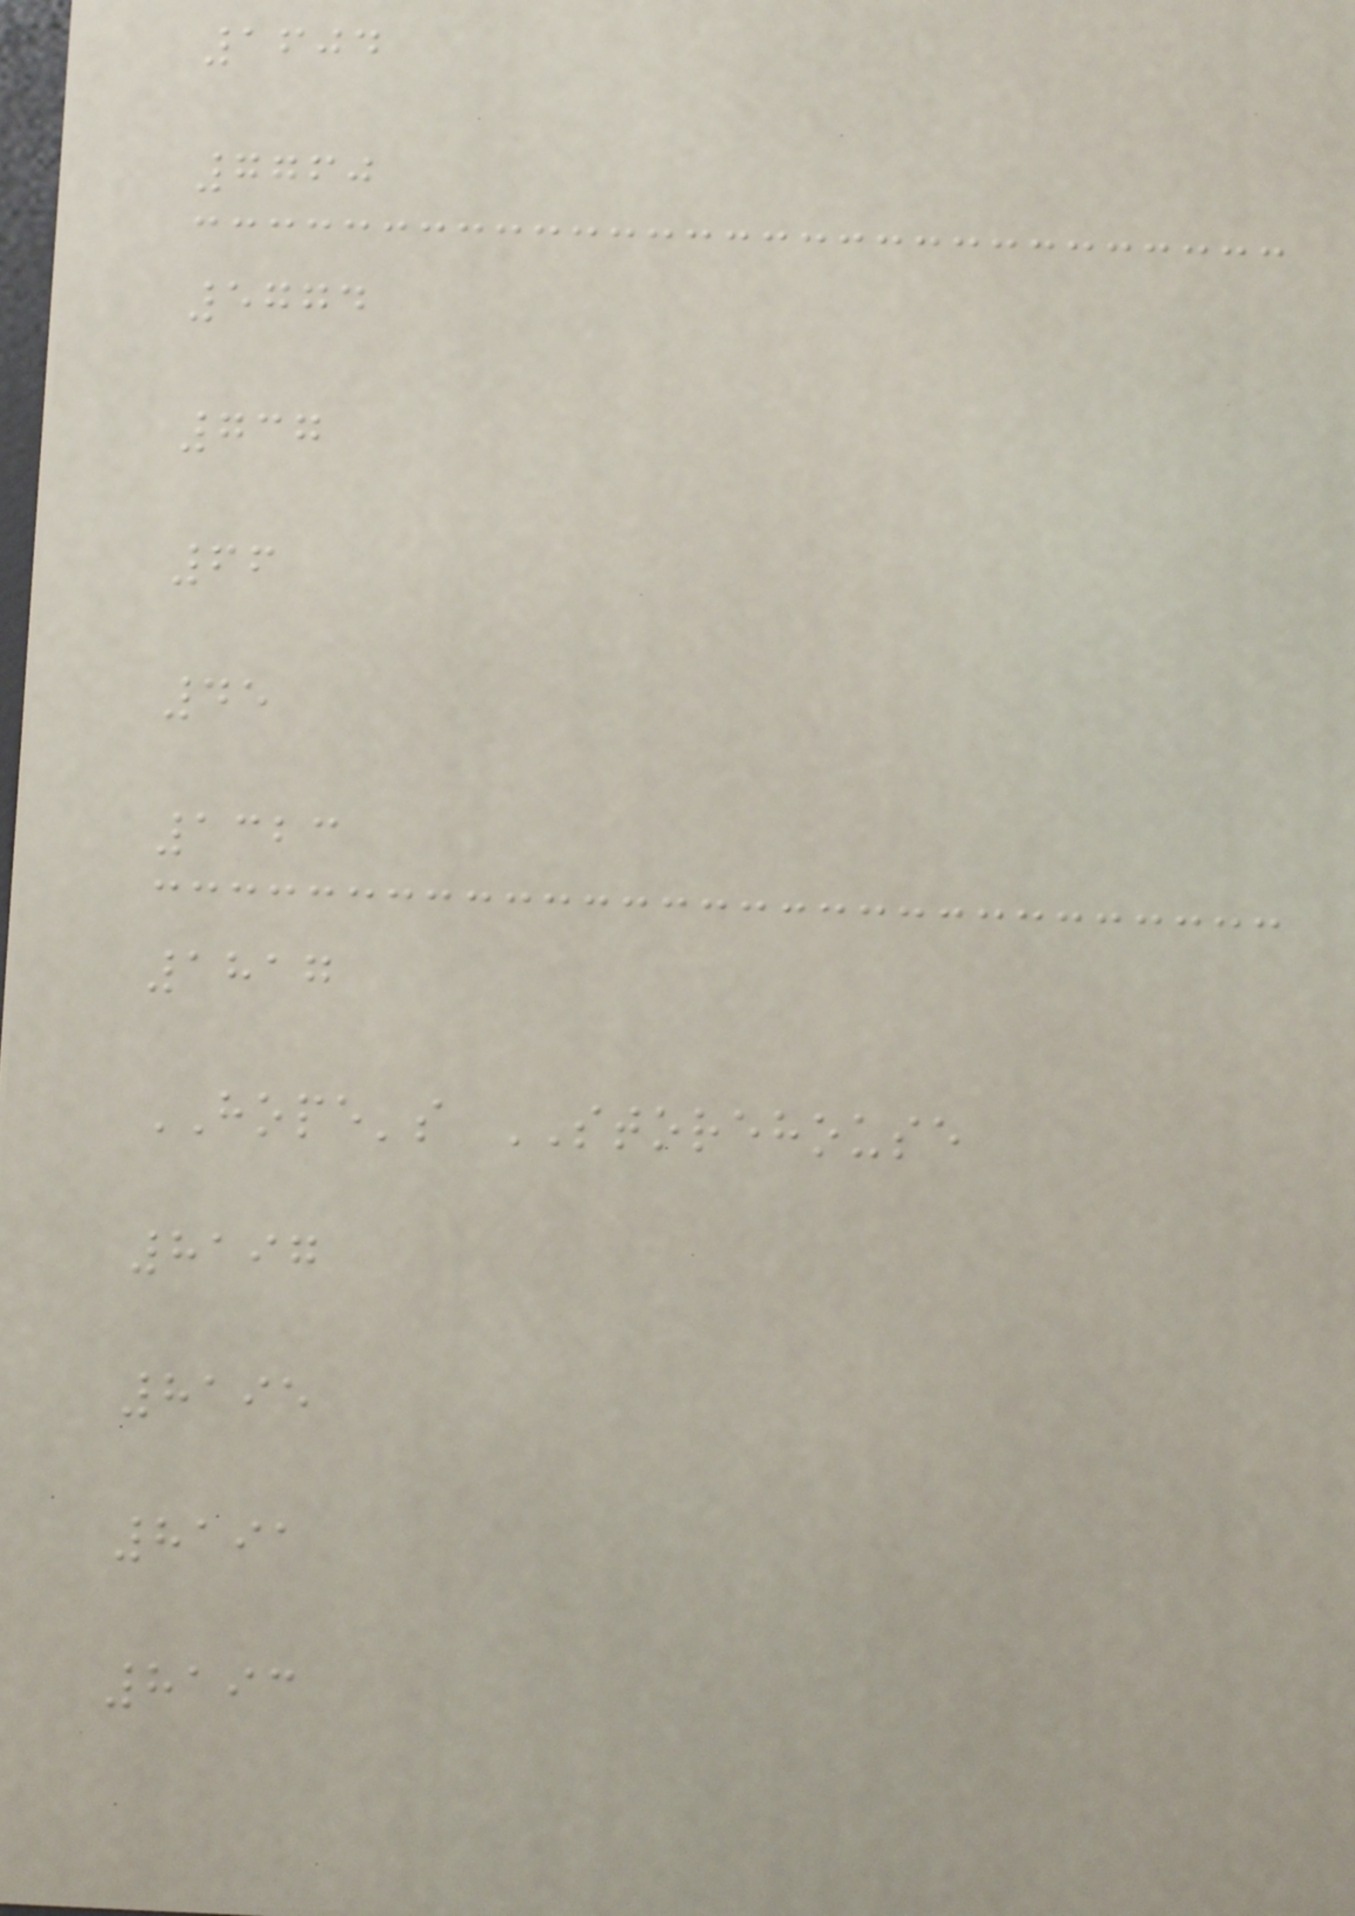1604
7760
5774
737
66
45
1323
1817
HOPE's STOREHOUSE
8197
8195
8191
8193
